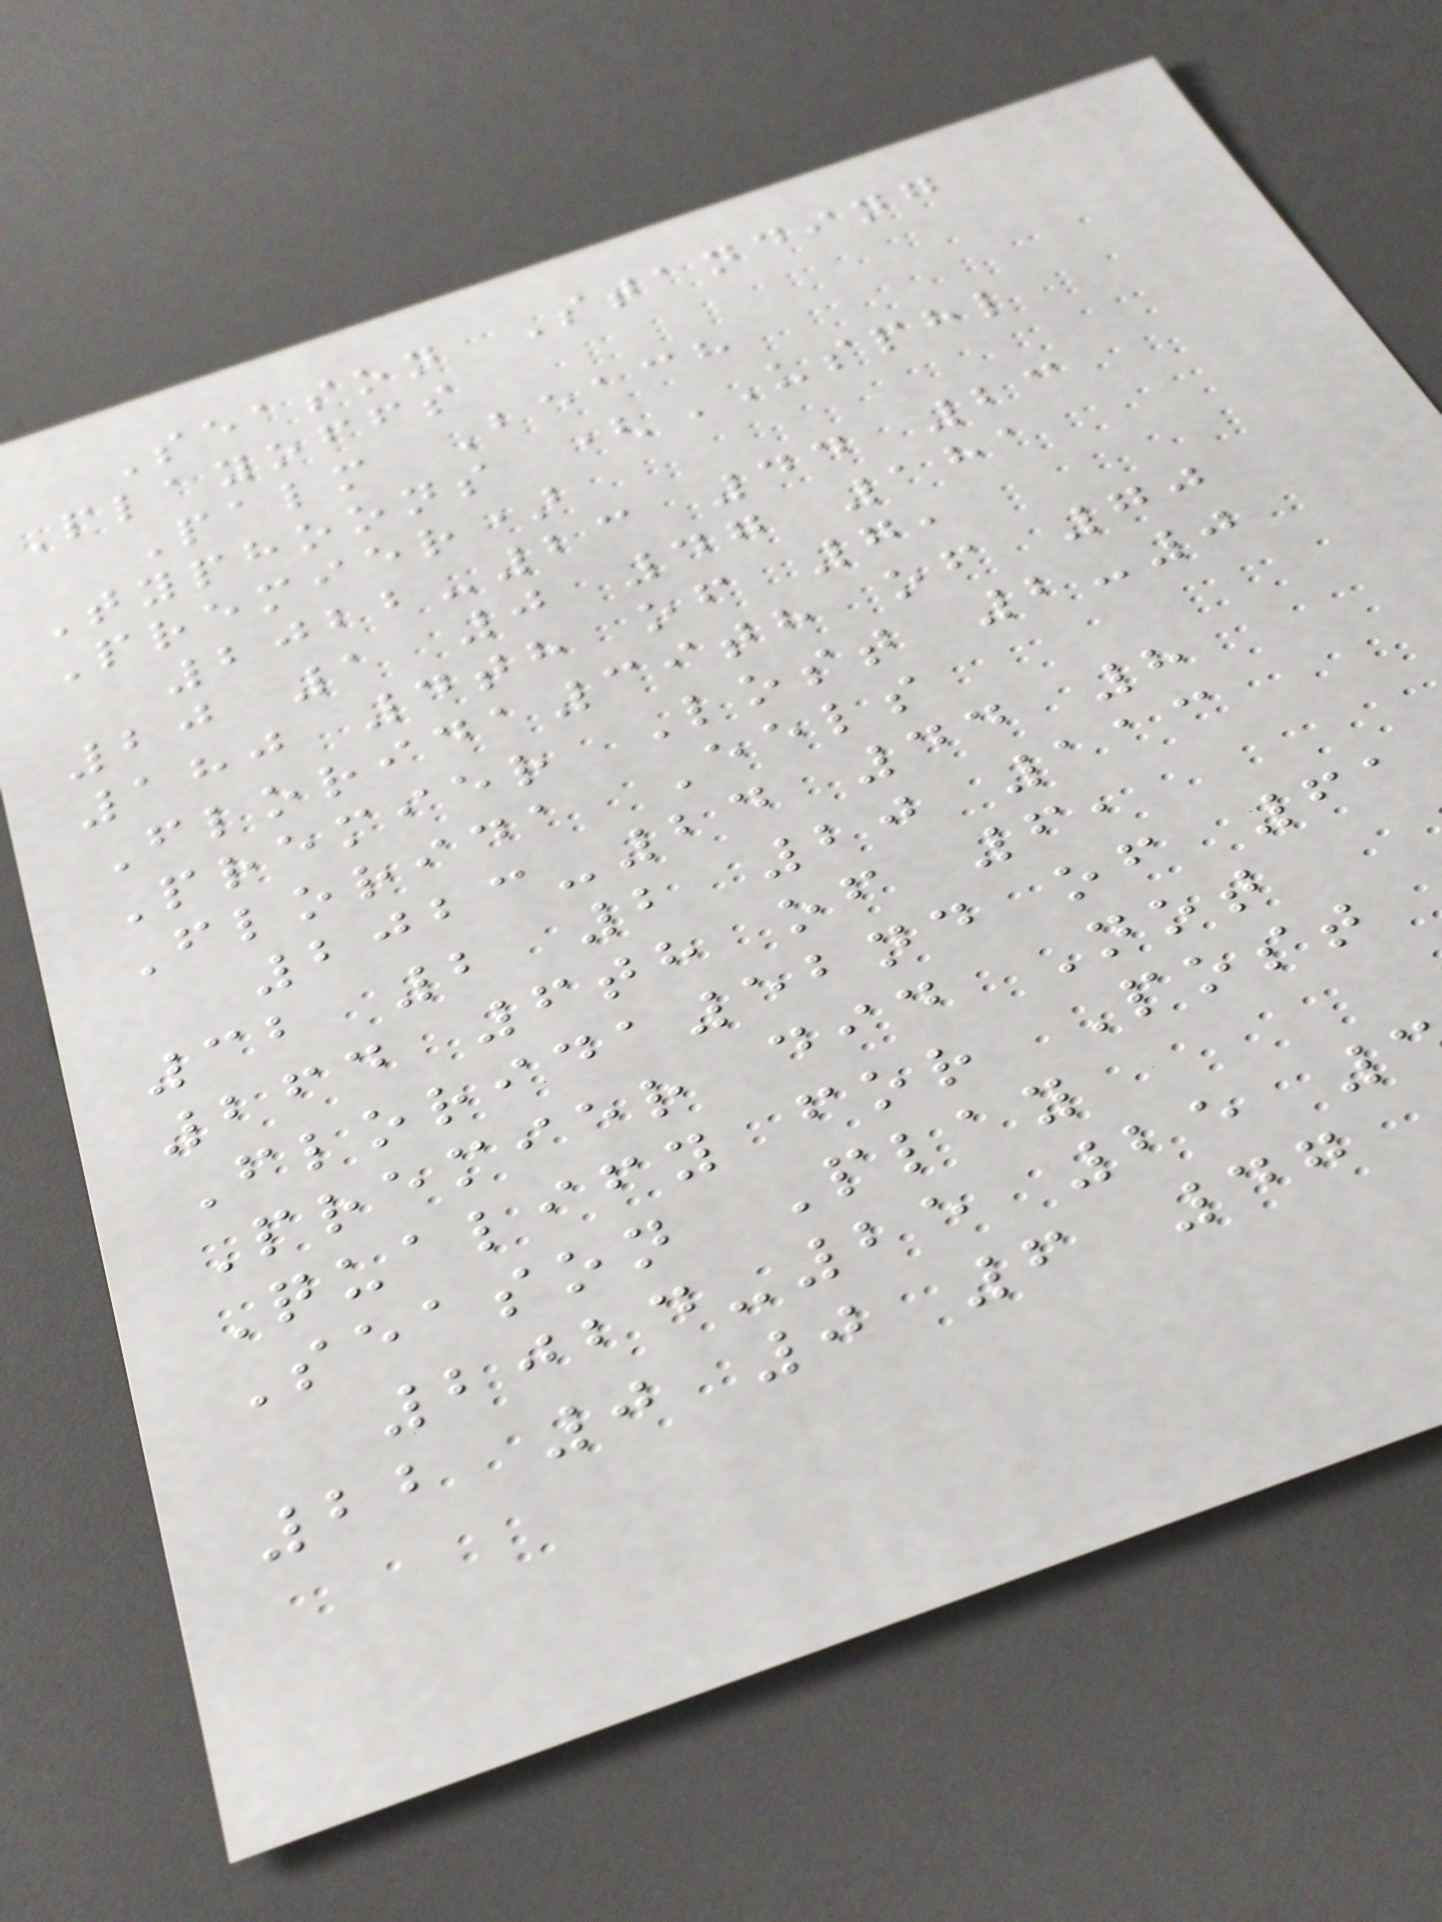Season Standing
Playoffs
Palm Beach
Typhoons (USPHL
Premier)
2022-23 44 23
20 1 0 47 181
180 4th of 7,
Florida39th of 70
Premier Lost 2-0
Florida Eels
2023-24 44 8
32 2 2 20 113
264 6th of 6,
Florida52nd of 61
Premier did Not
Qualify for Post
Season Play
2024-25 25
22 0 0 6 47
